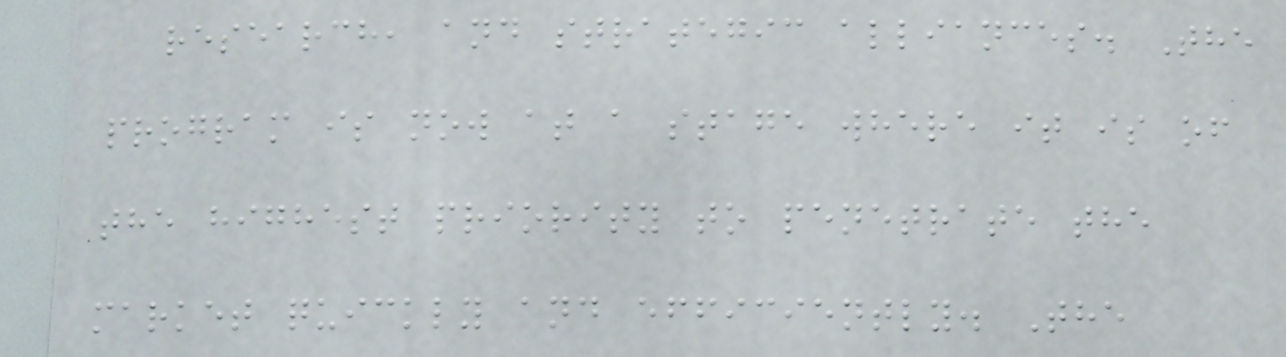research, and strategic alliances. The
program is now at a stage where it is of
the highest priority to penetrate the
market quickly and efficiently. The
